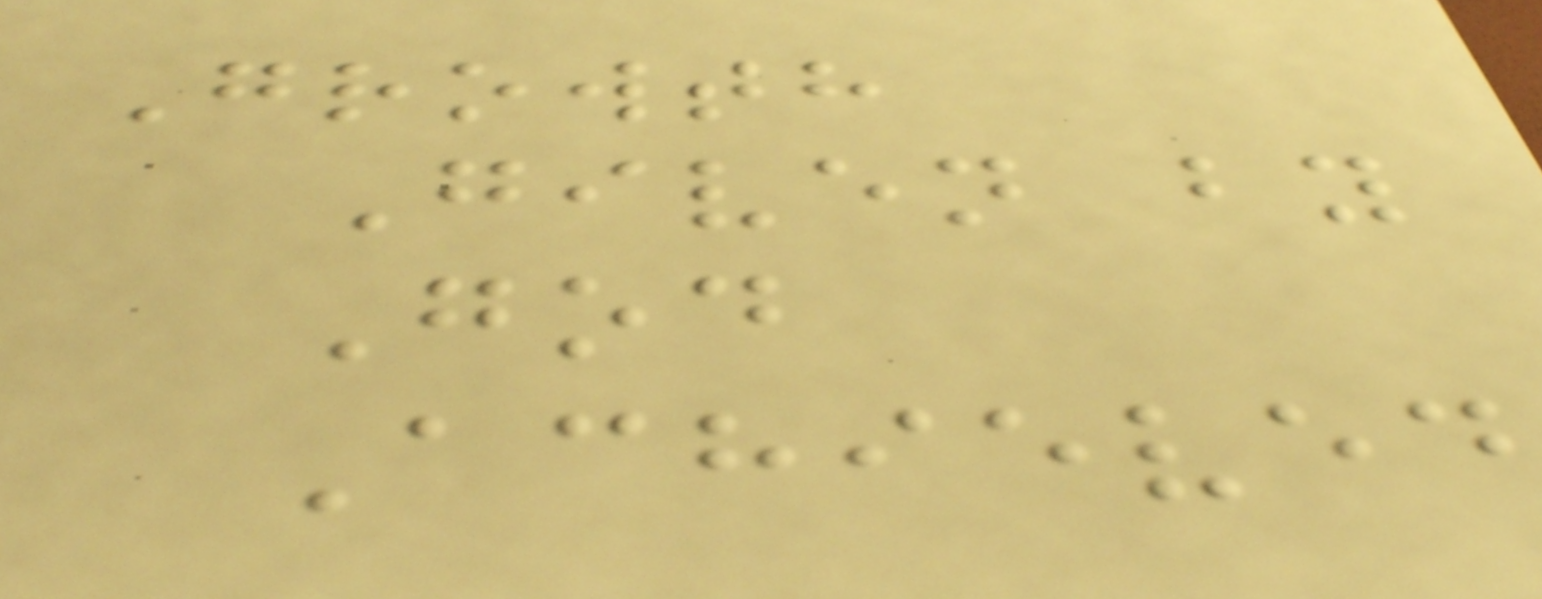Growth
Given by
God
Achieved
